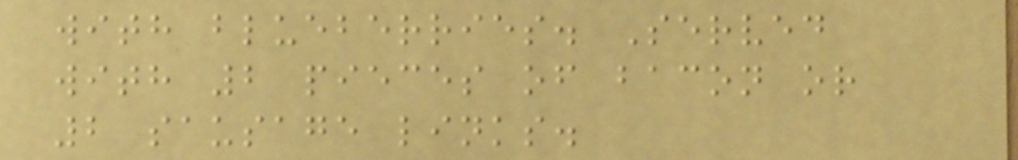with blueberries. Served
with 2 pieces of bacon or
2 sausage links.
